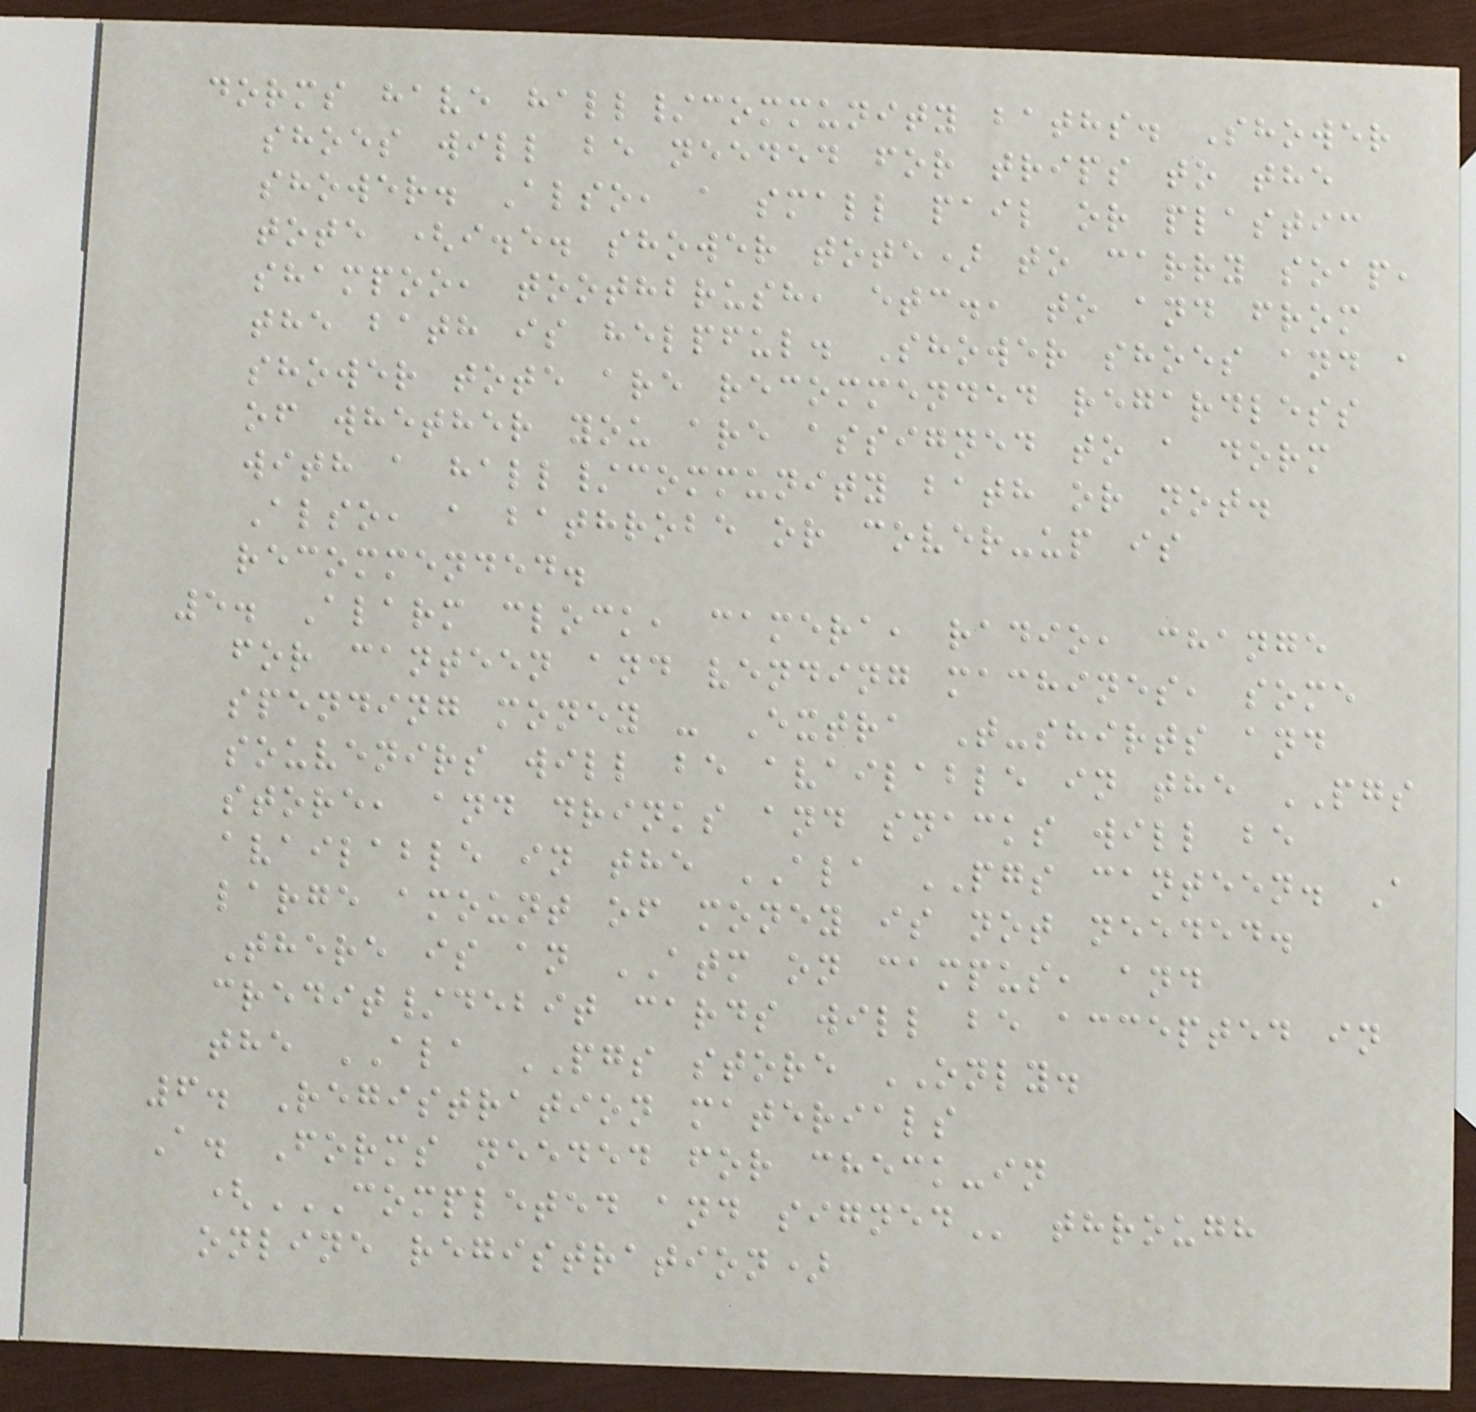dorms have hall/community baths. Shower
shoes will be needed for trips to the
shower. Also, a small pail or plastic
tote (i.e. shower tote) to carry soap,
shampoo, toothbrush, etc., to and from
the bath is helpful. Shower shoes and a
shower tote are recommended regardless
of whether you are assigned to a dorm
with a hall/community bath or not.
Also, a bathrobe or cover-up is
recommended.
5. Alarm clock, camera, radio, change
for canteen and vending machines, some
spending money - Extra T-shirts and
souvenirs will be available in the PGS
store, and drinks and snacks will be
available in the ALA PGS canteen. A
large amount of money is not needed.
There is an ATM on campus, and
credit/debit cards will be accepted in
the ALA PGS store ONLY.
6. Registration materials
A. Forms needed for check-in
(COMPLETED AND SIGNED through
online registration)
